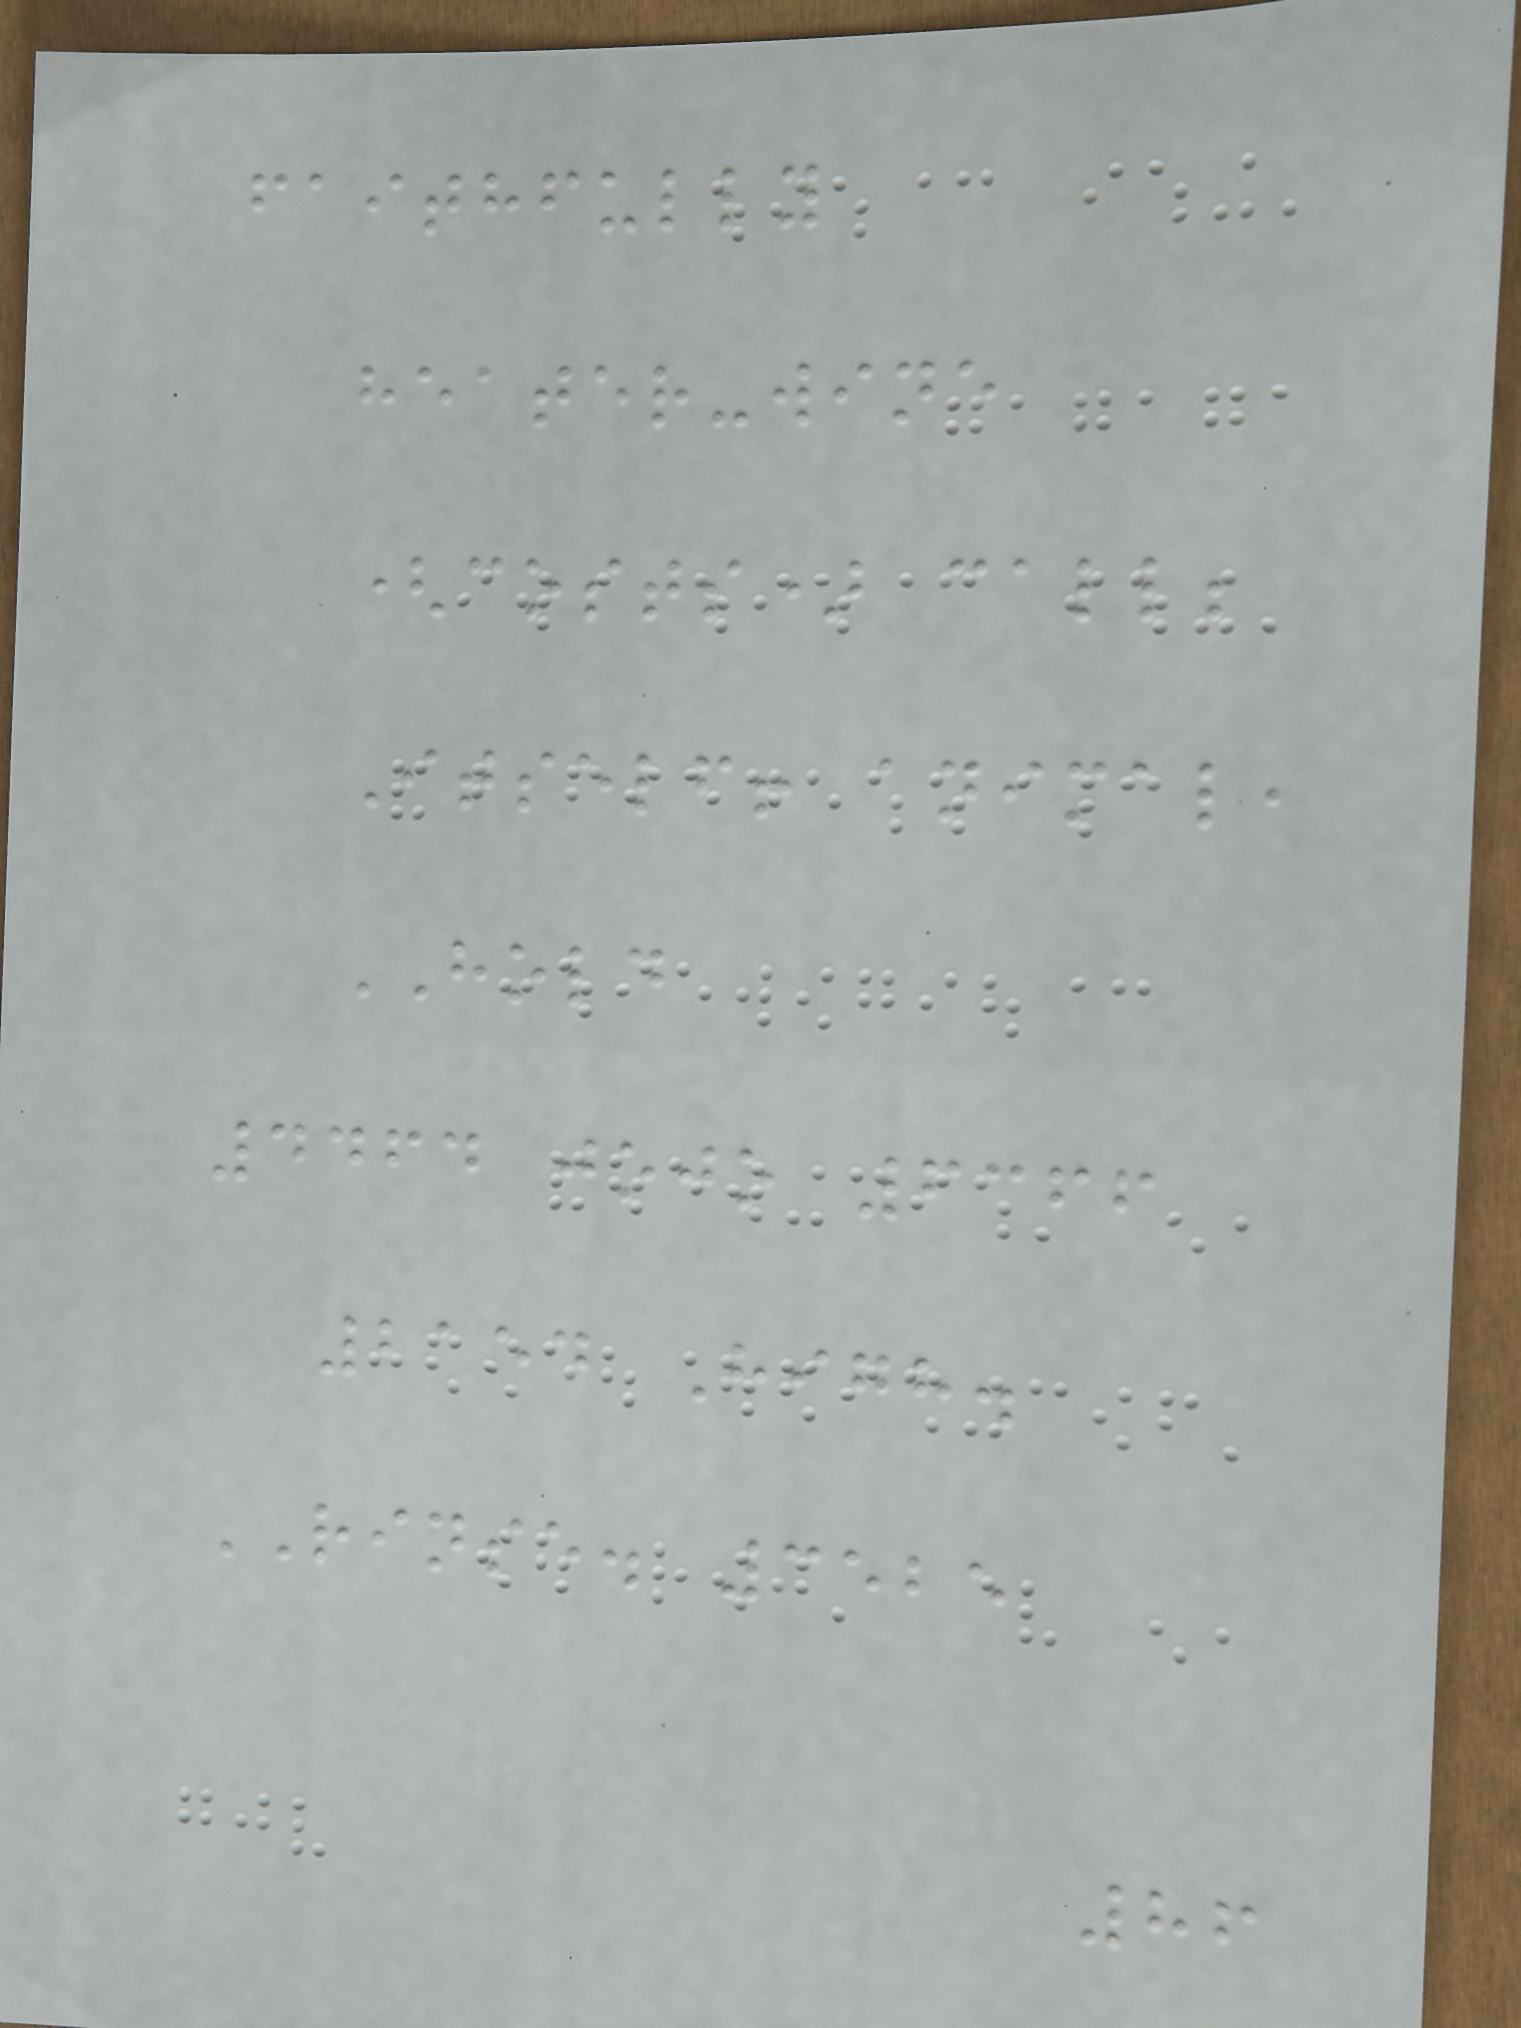faithfully
heater-wine
(costs) call;
Itself! animal,
HOLD
4464 jojo 6366
2154 High.
RINSE. 3525
86
